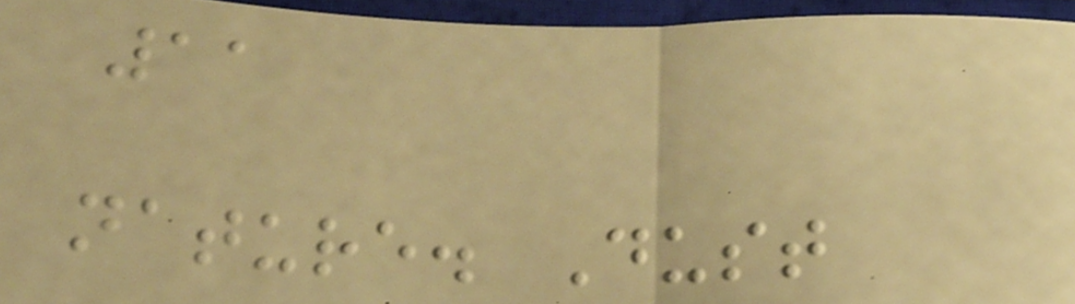11
nature. Dust
